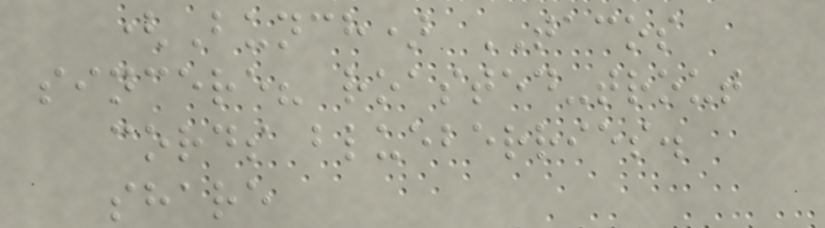(Bunch) TACOS
sincere? roasted-trout
cords blueberries.
share
